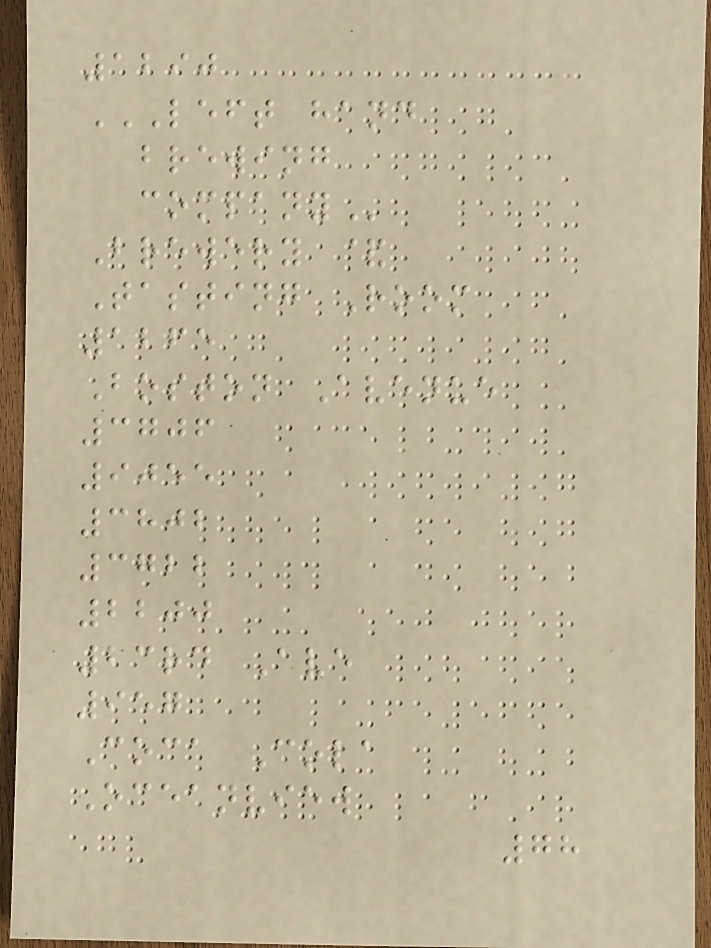1290
LEFT HAND
BREWING
COMPANY
Brewery &
Tasting Room
1265
Boston Avenue
3706
9055
3802
3722
2200
23rd Ave
957
Coca Cola
Oceanview
78
